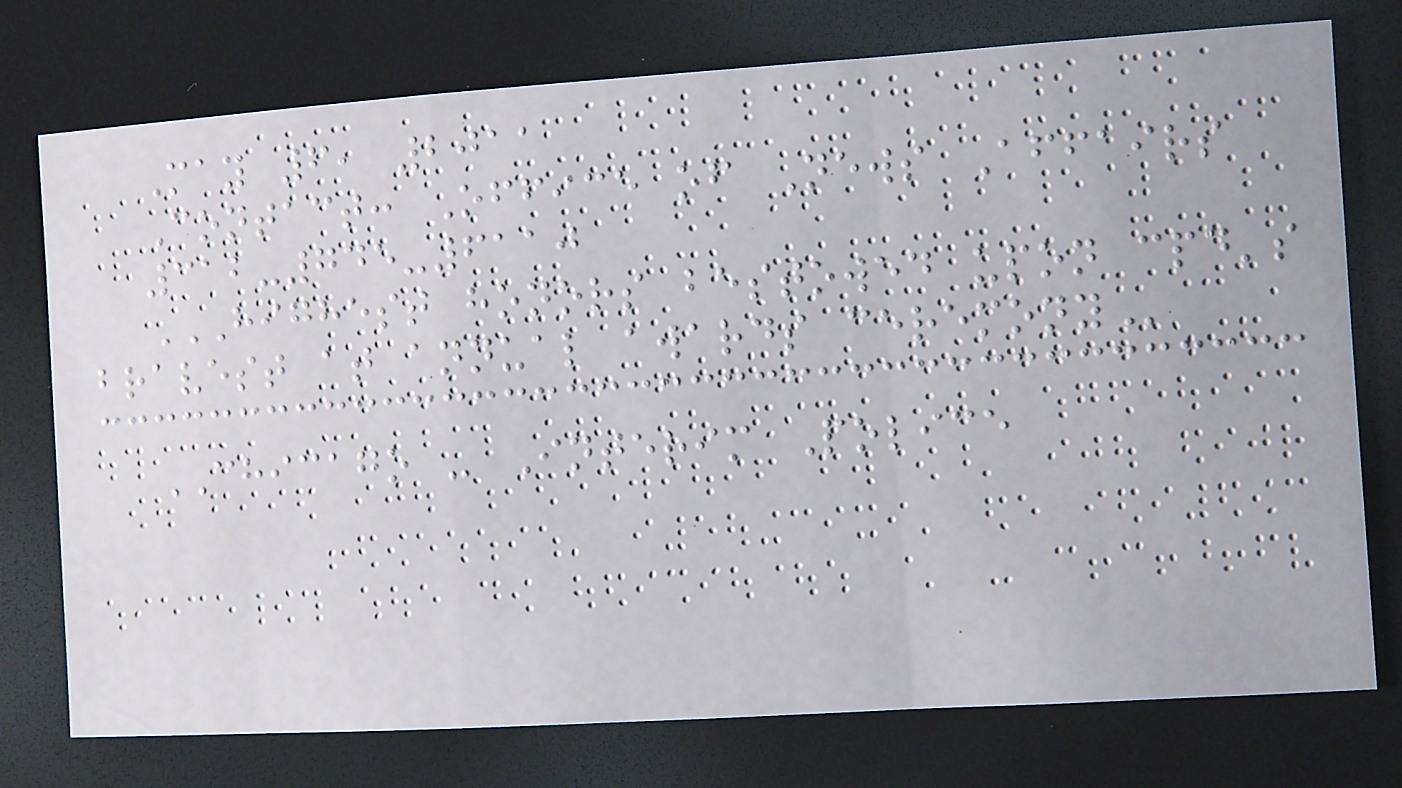May 6, 2011
Contact: Office of News Affairs
312-745-6110
HIGHEST HONORS BESTOWED UPON CPD'S
BRAVEST AT ANNUAL AWARDS CEREMONY
CHICAGO - Interim Police
